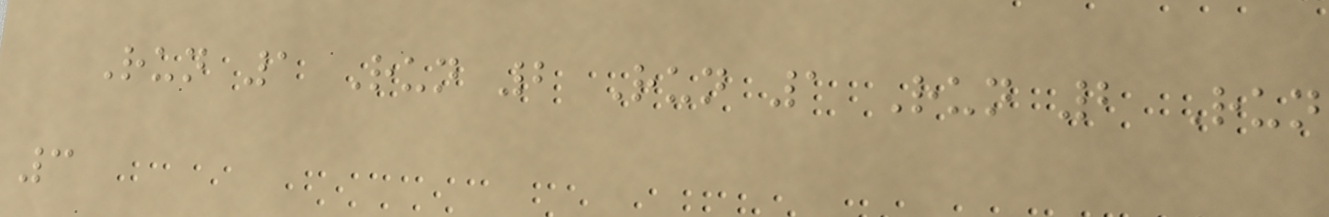Run 1 Run 2 Run 1 Run 2 Run
3
